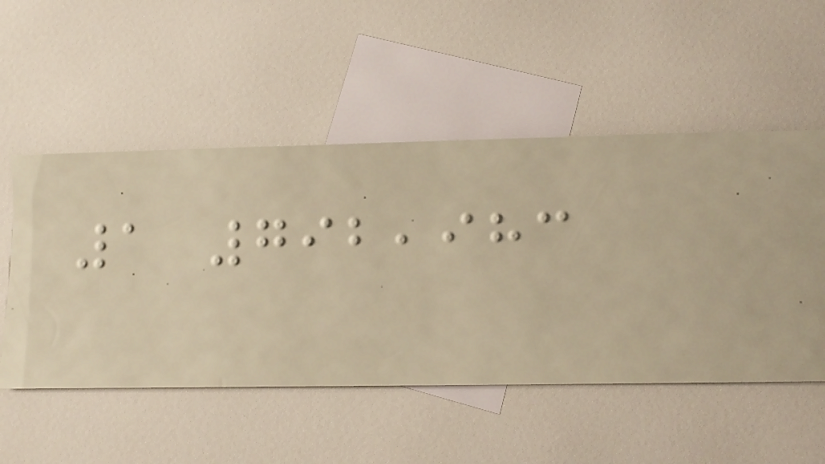1 792,983
